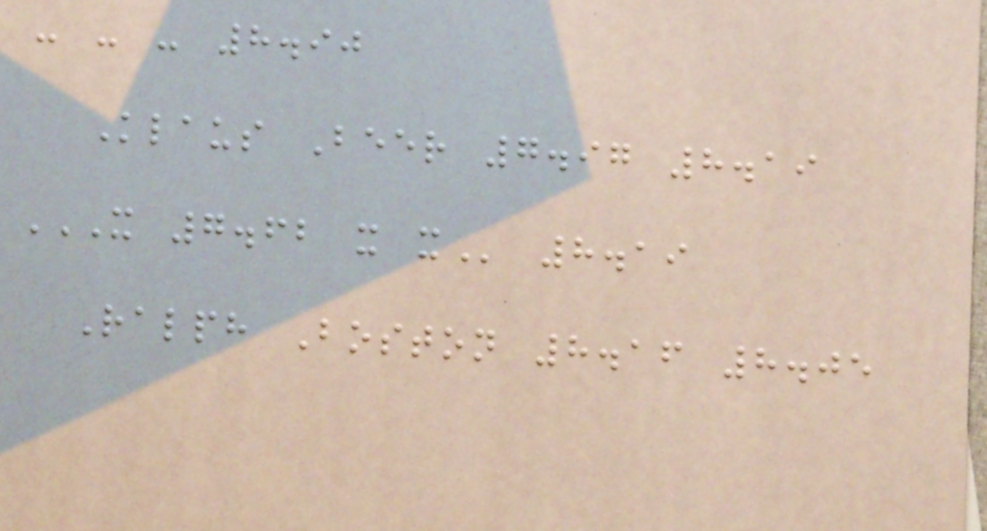- - - 8.90
Klaus Beer 7.97 8.19
X 7.62 X X 8.19
Ralph Boston 8.16 8.05
